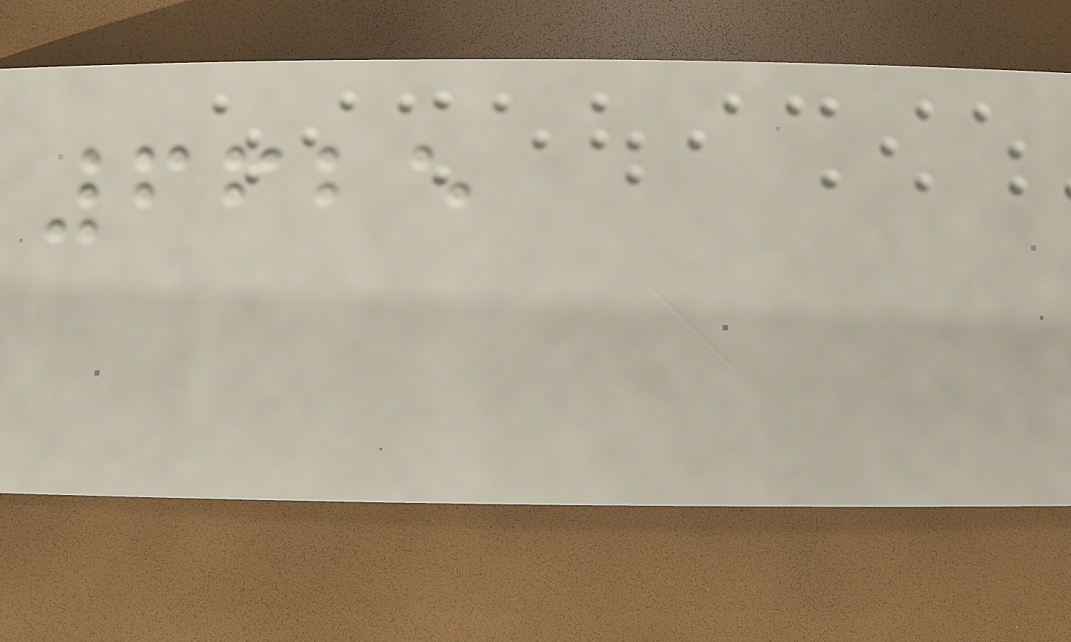6625
